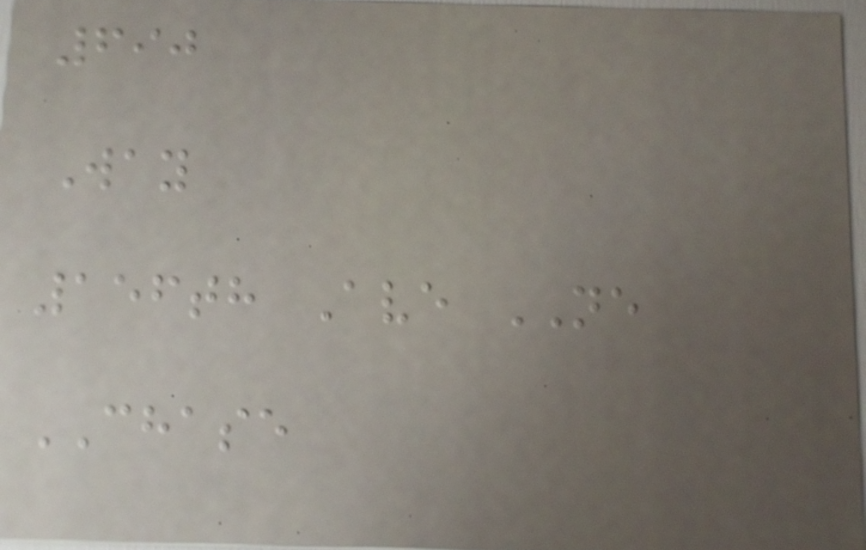690
Way
156th Ave NE
CHASE
